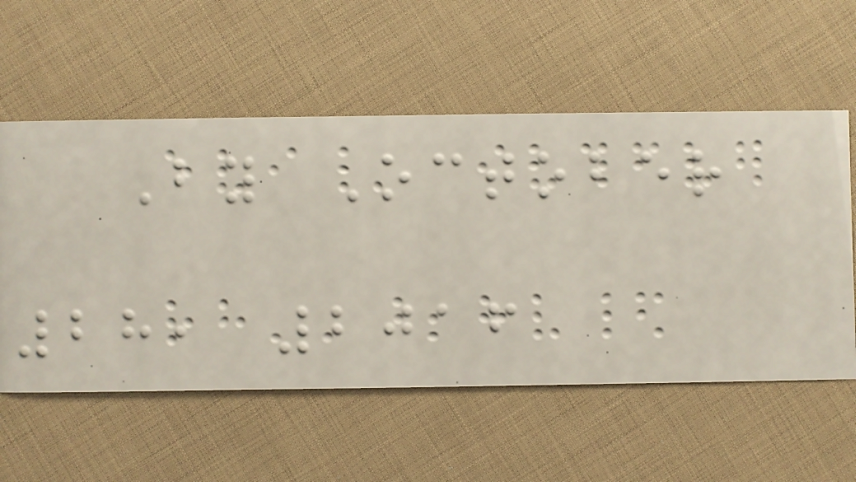By October
28, 2016
